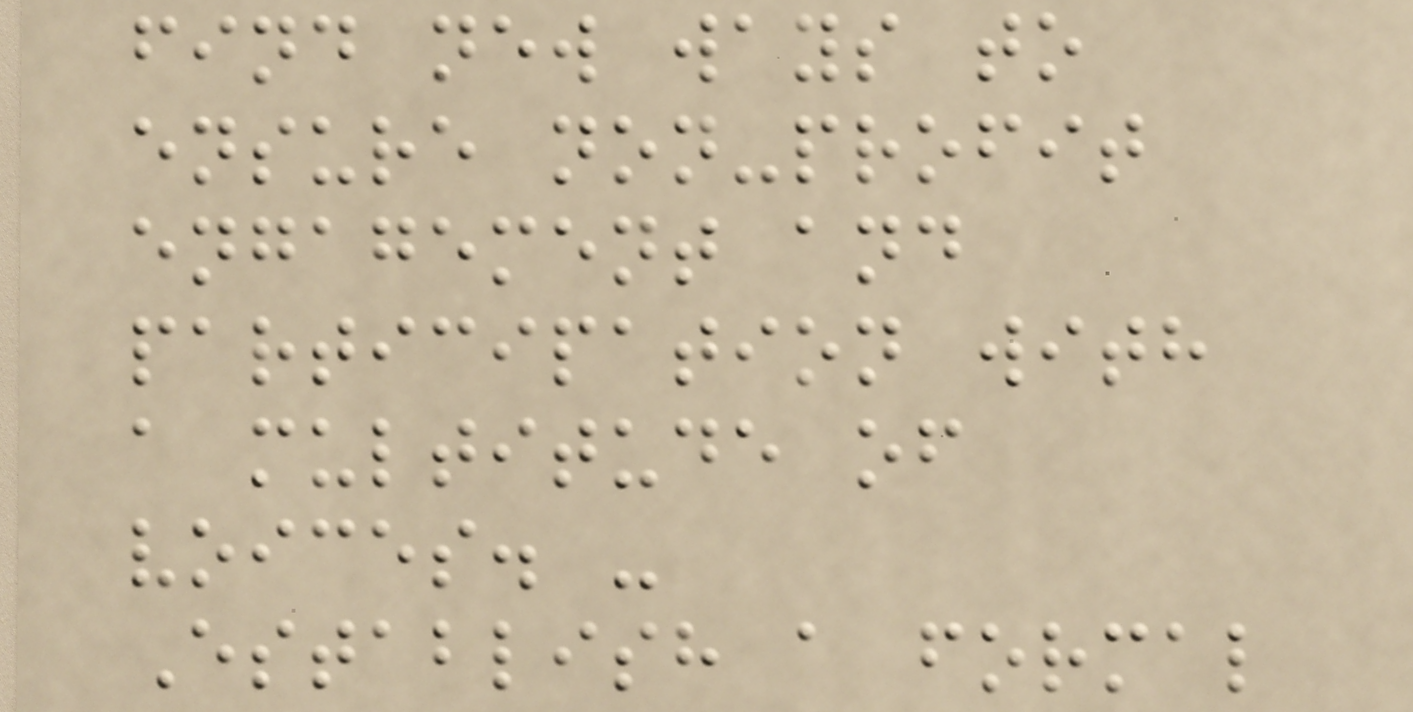find new ways to
ensure non-profit
engagement and
participation with
a multitude of
voices. -
Establish a formal
